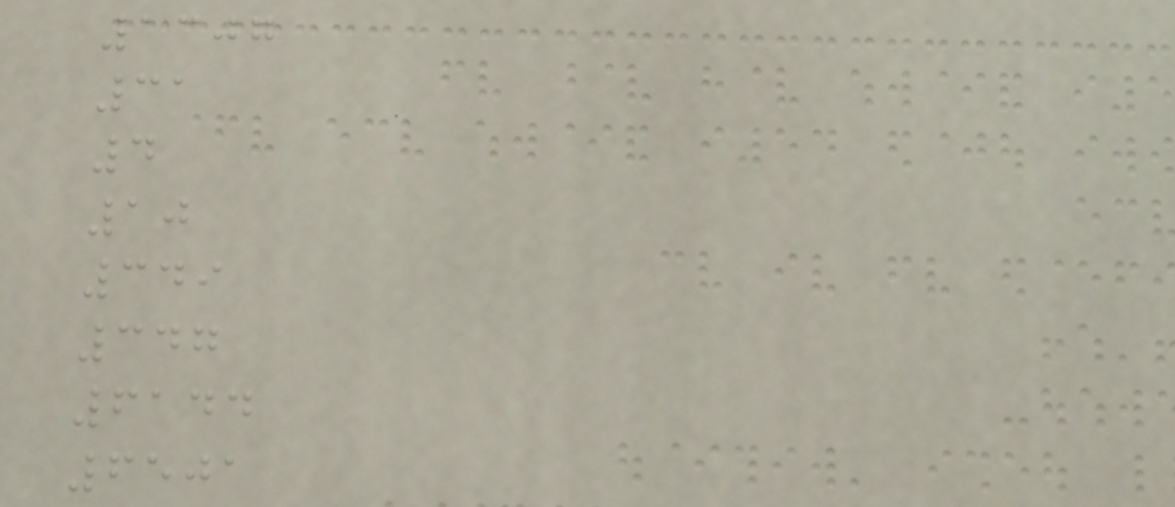1307
31
4
10
349
347
6144
6501
